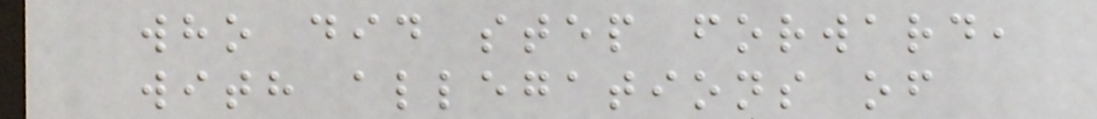who did step forward,
with allegations of
